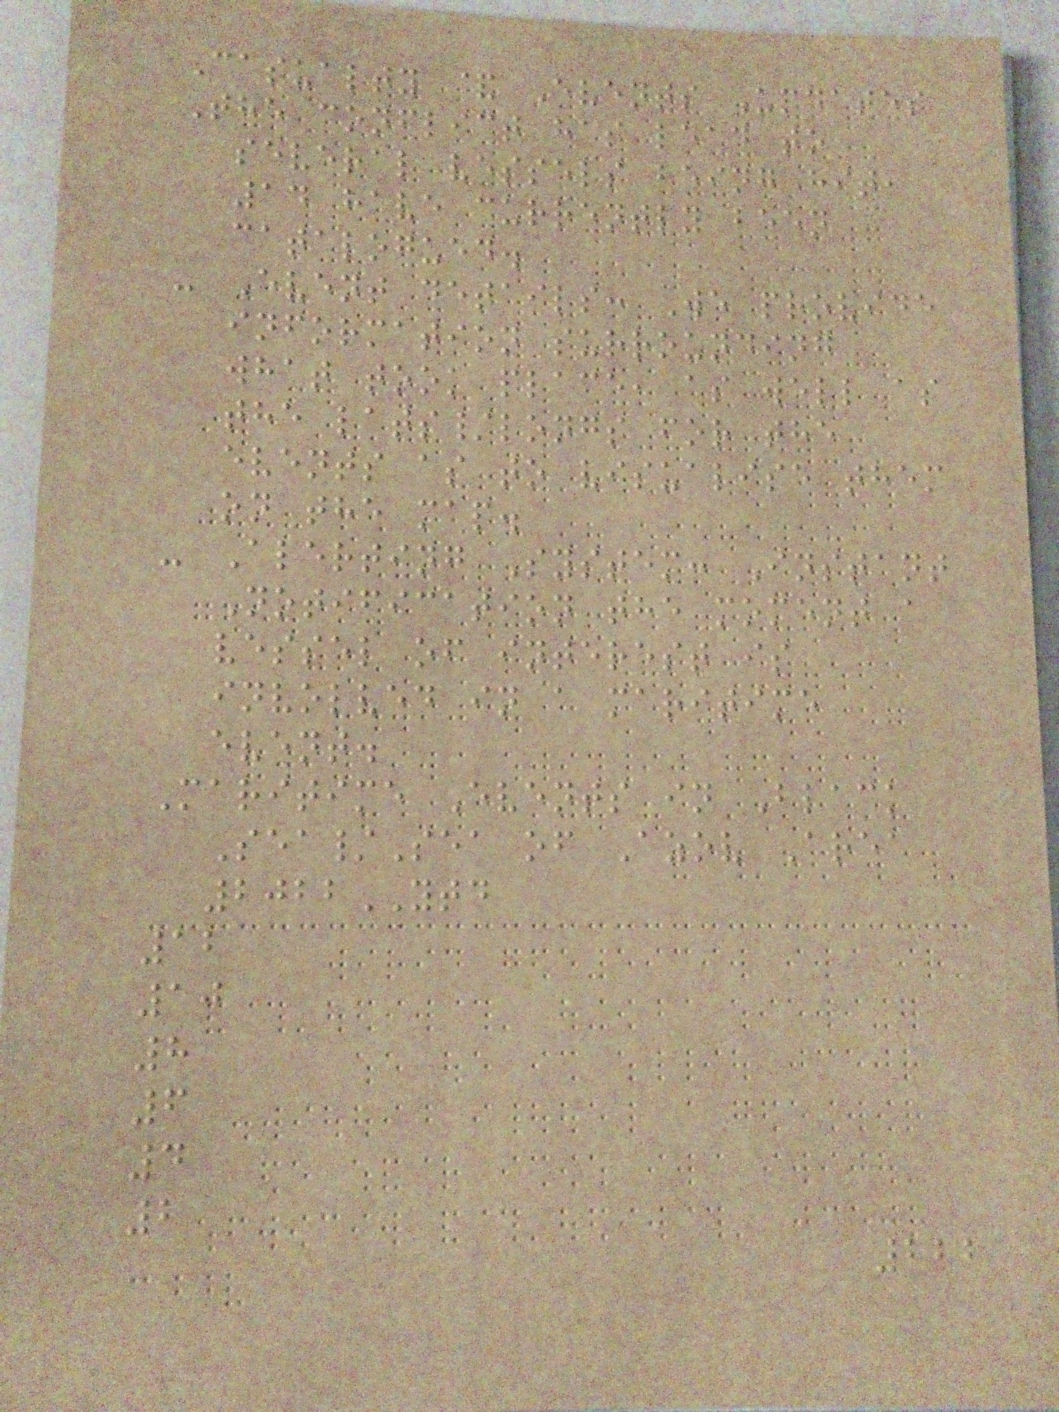Casualty & Events Updates
The conflict has lead to
several vessels being hit,
14 have currently been
catalogued.
- Event details: We provide
information surrounding
what took place, as well as
the lats/longs for the
events as to visualise them
on the map.
- Alerting System: Instant
Notification the moment a
vessel of interest is
involved in a maritime
event.
Maritime Events in Black
Sea/Sea of Azov Area
2022YTD
12
10
8
6
4
2
222
